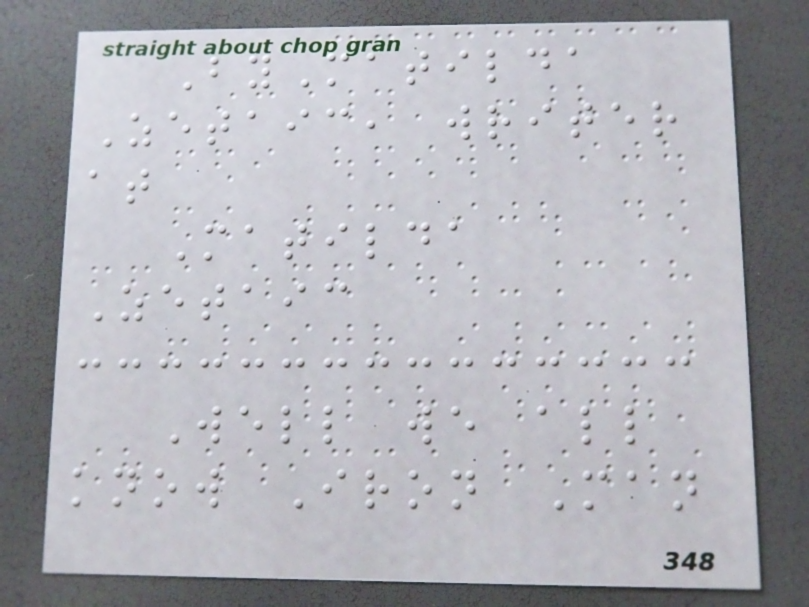ByMatilda
Zetaic, writer
at
Matilda
Zetaic
Well we all
know Iron Man
